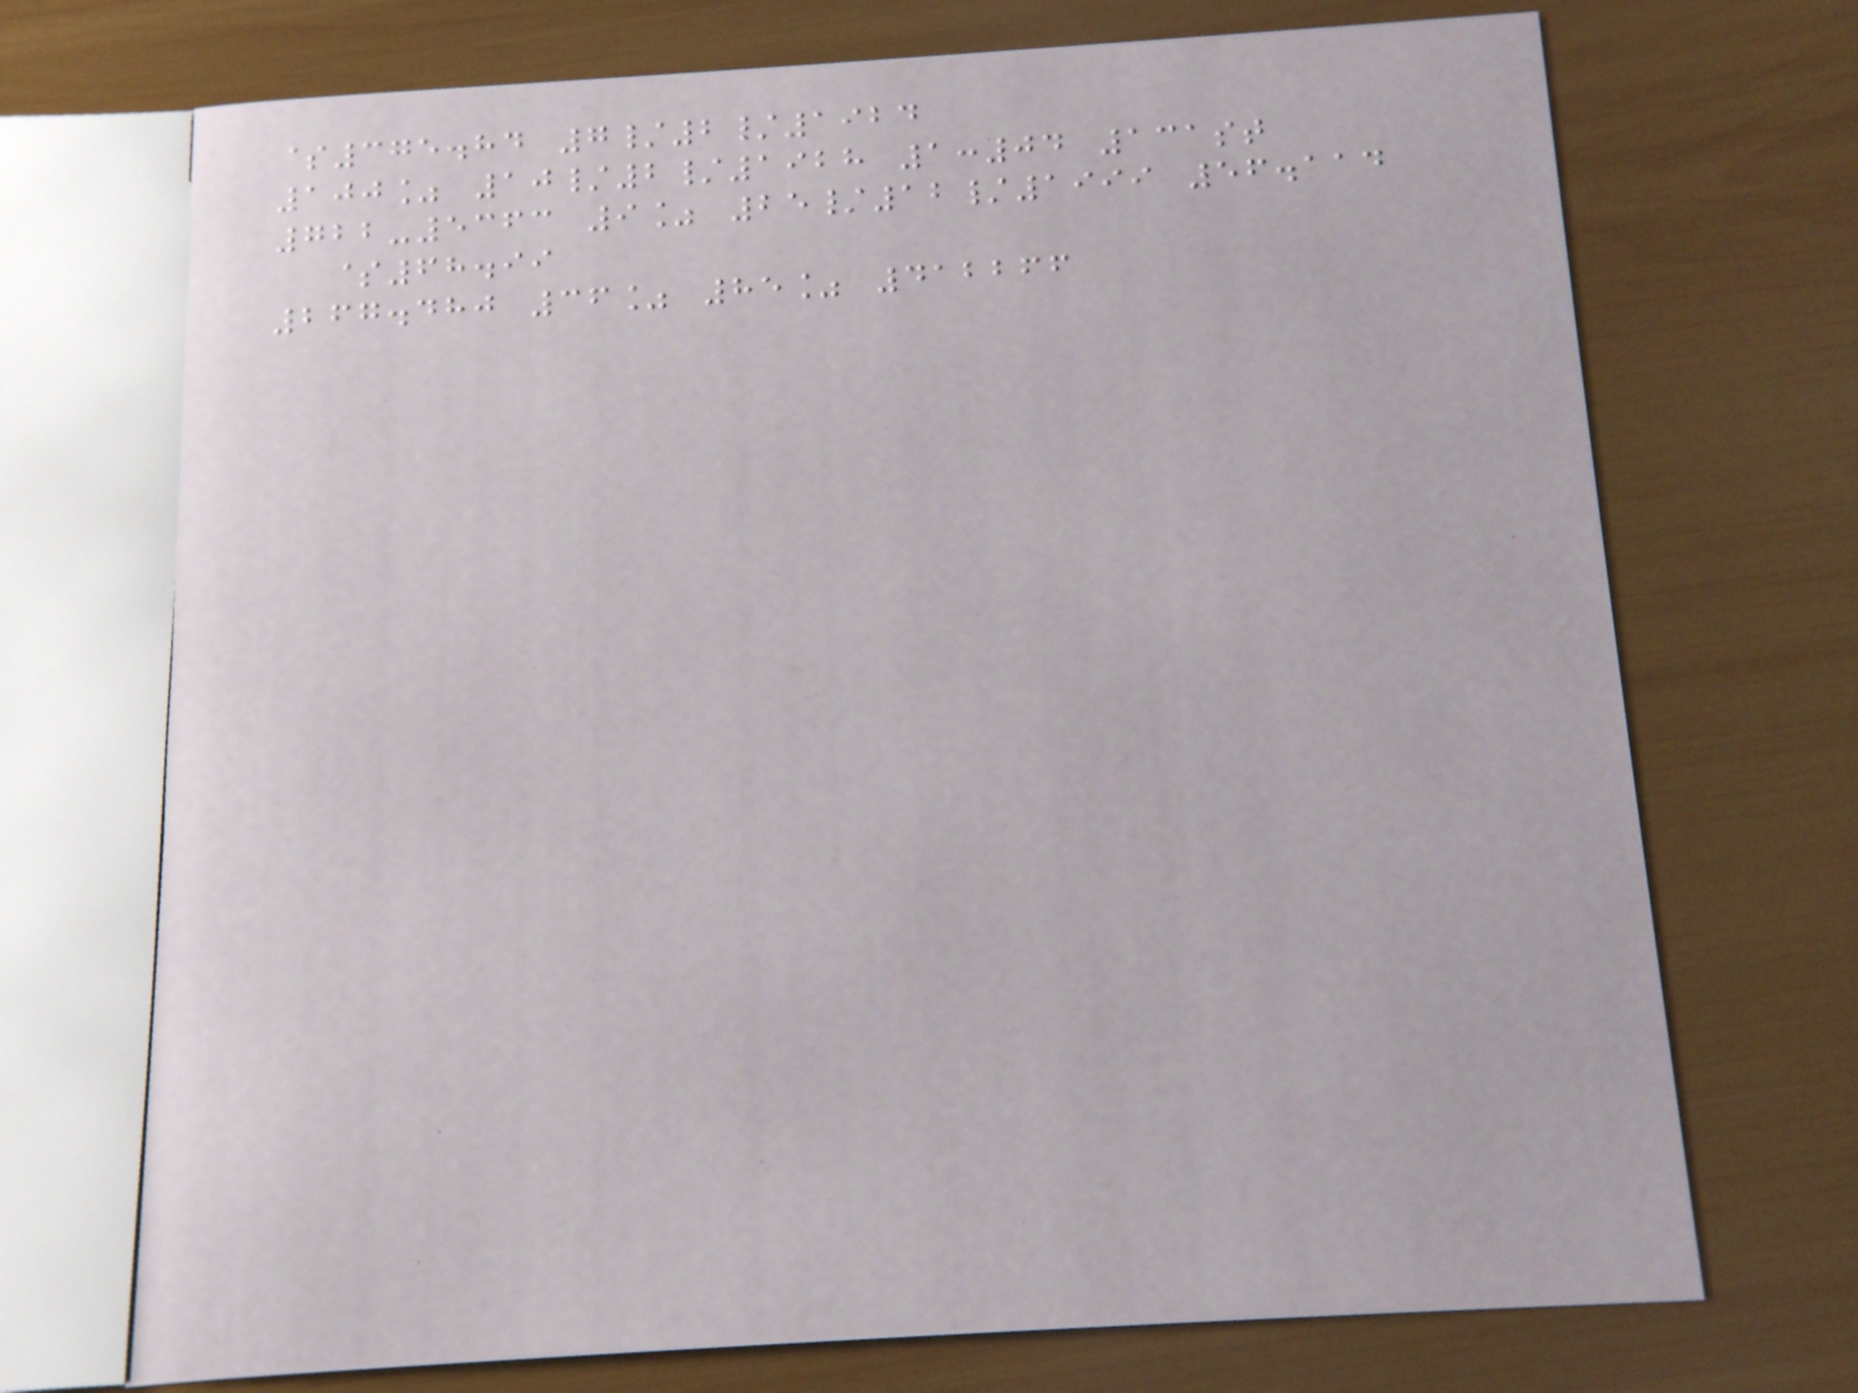$375.84 7/2/1924
100% 10/2/1928 1:04 131st
722-5363 9% 25/12/1999 56.114
$68.99
267.480 36% 85% 412266
